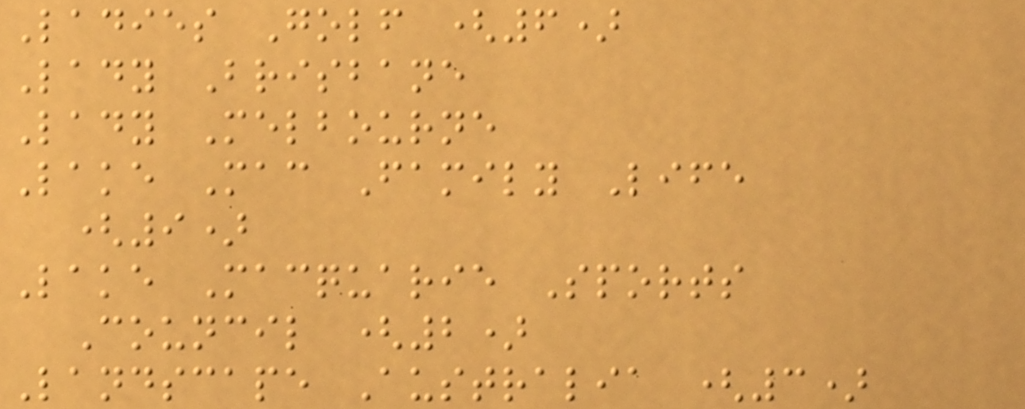Ladies Golf (6)
Lady Brisbane
Lady Melbourne
Lake Mac Family Life
(9)
Lake Macquarie Sports
Council (2)
Landscape Australia (3)
